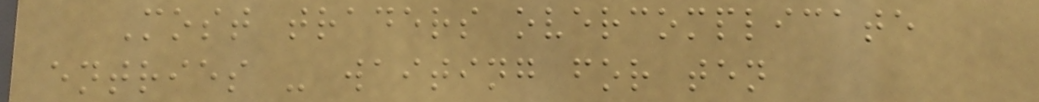Most traders overcomplicate
entries - waiting for ten
